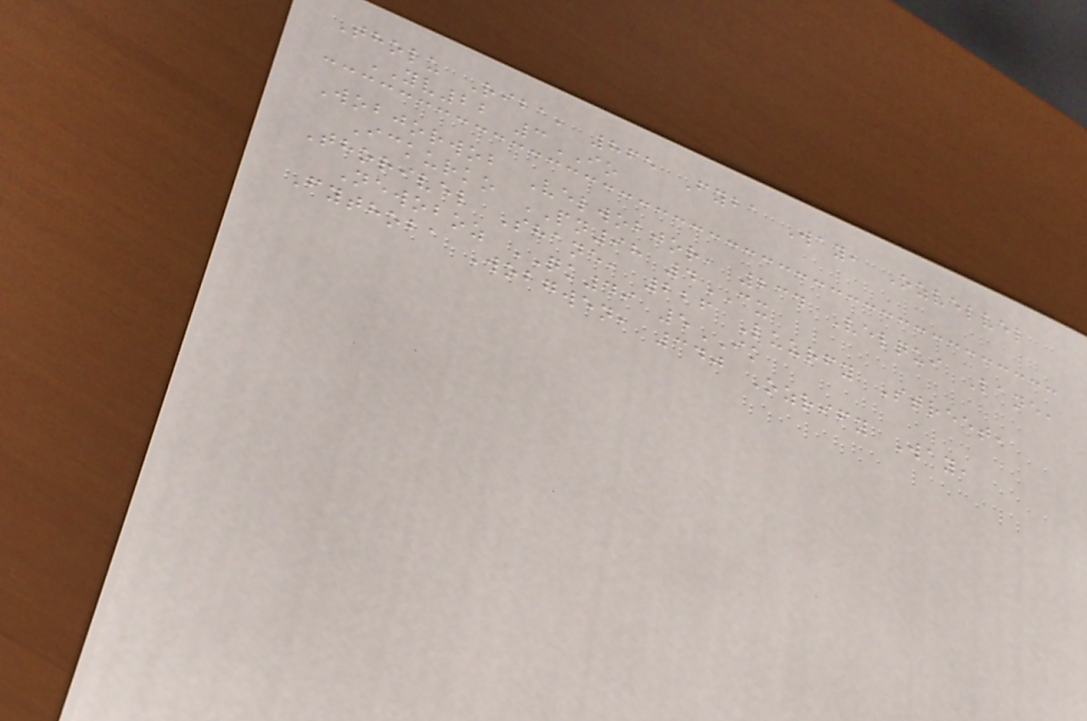Tholu Riba, 865 Fyba Way, Ozvelvel
YV22 3IO
Wobjorwob Velwobjor, 234 Velqui Lane,
Ickurko PN98 4CX
Thorivel Shane, 226 Luurfy Street,
Newoboz QK49 5IK
Fythoba Wobgwen, 340 Ozrify Way,
